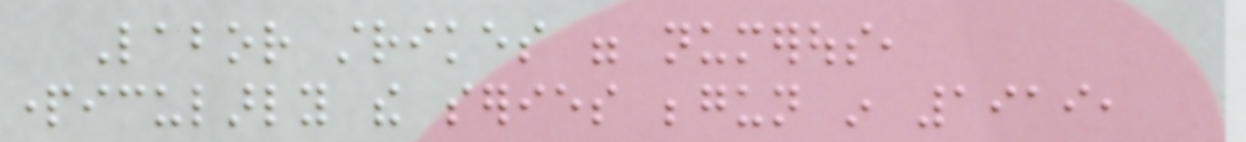Labor strikes were numerous,
particularly the series begun in 1919,
